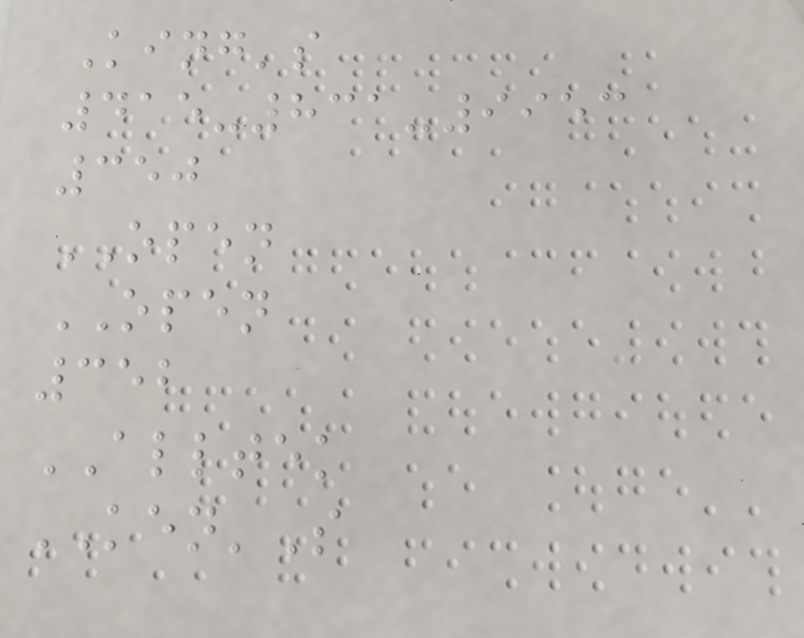King's
415-831-9953
350
OPEN
OPEN
352
ALLTEK
KEN'S
